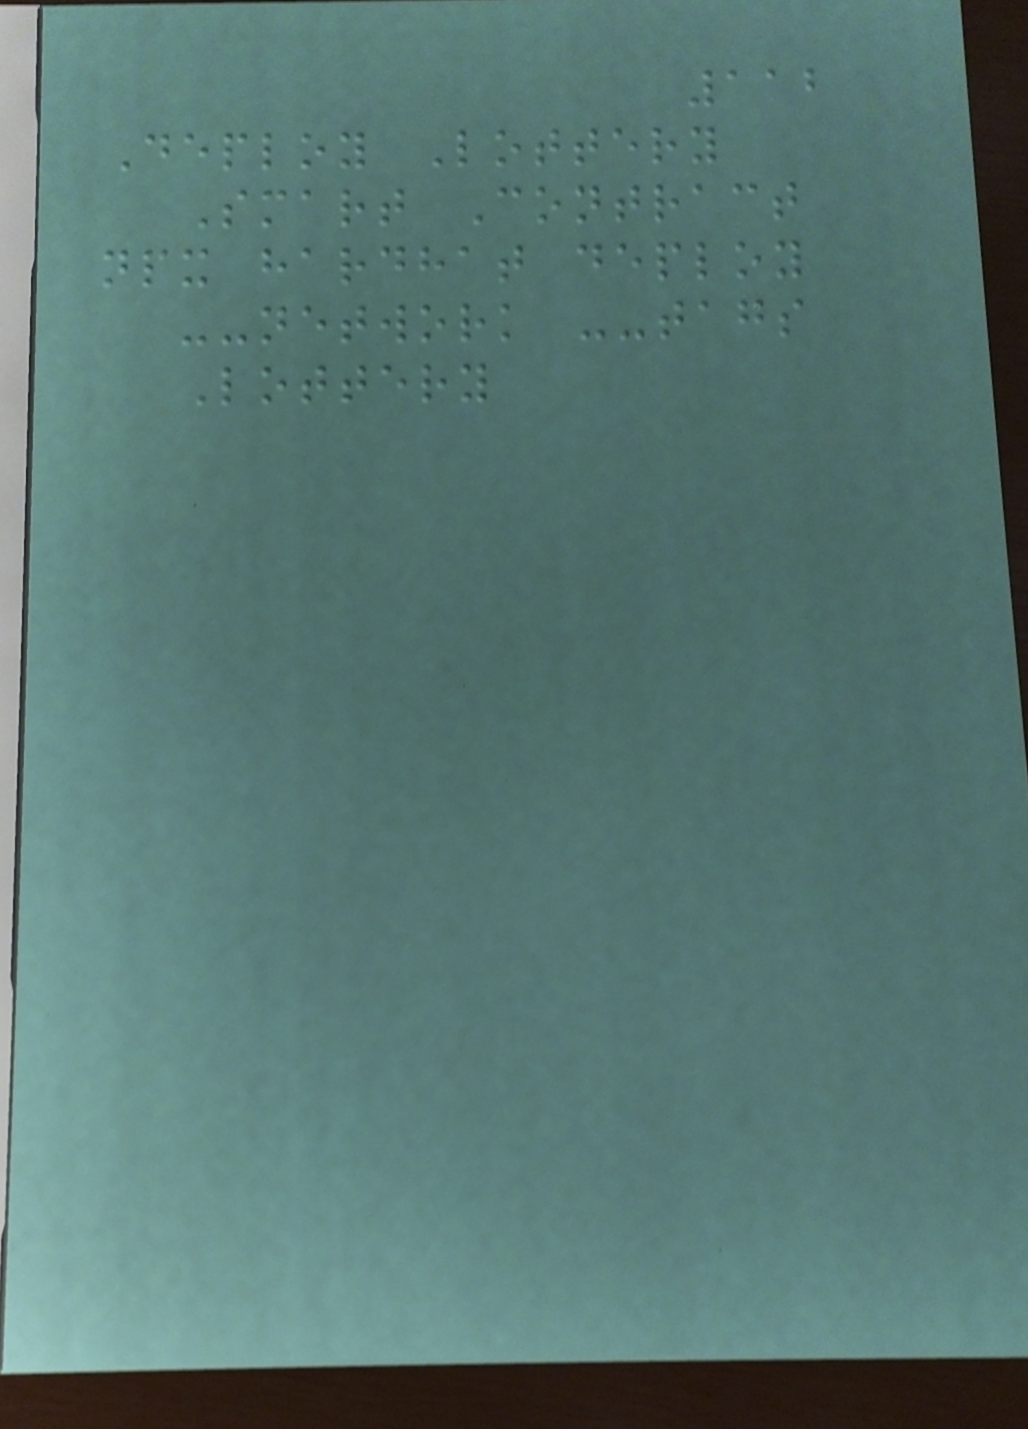112
Deploy Lottery
Smart Contract
npx hardhat deploy
--network --tags
Lottery
